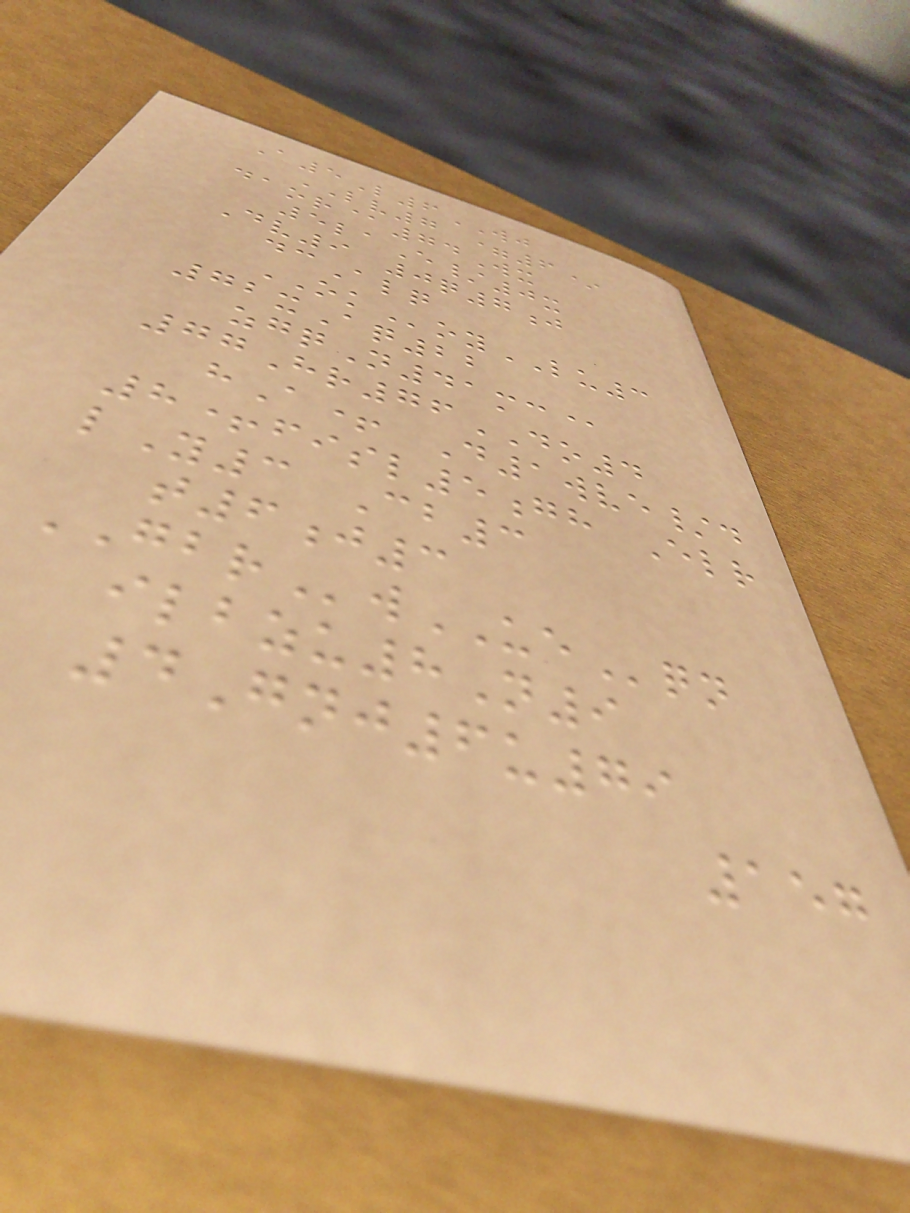A5L6WJ
LV7 =6*
daor@74Wx
5laE/0x
Dv9 0q7j
dcAlq
OKoyLU3
72xAq22
zgqN41mc@
77Hr76DO4
hA+ D1wve/d
8+fisl5gh Elr
lY3 Cb3
t6j3
GBRwUEqn
ilbzu8N9
4Gnj6u79
157
